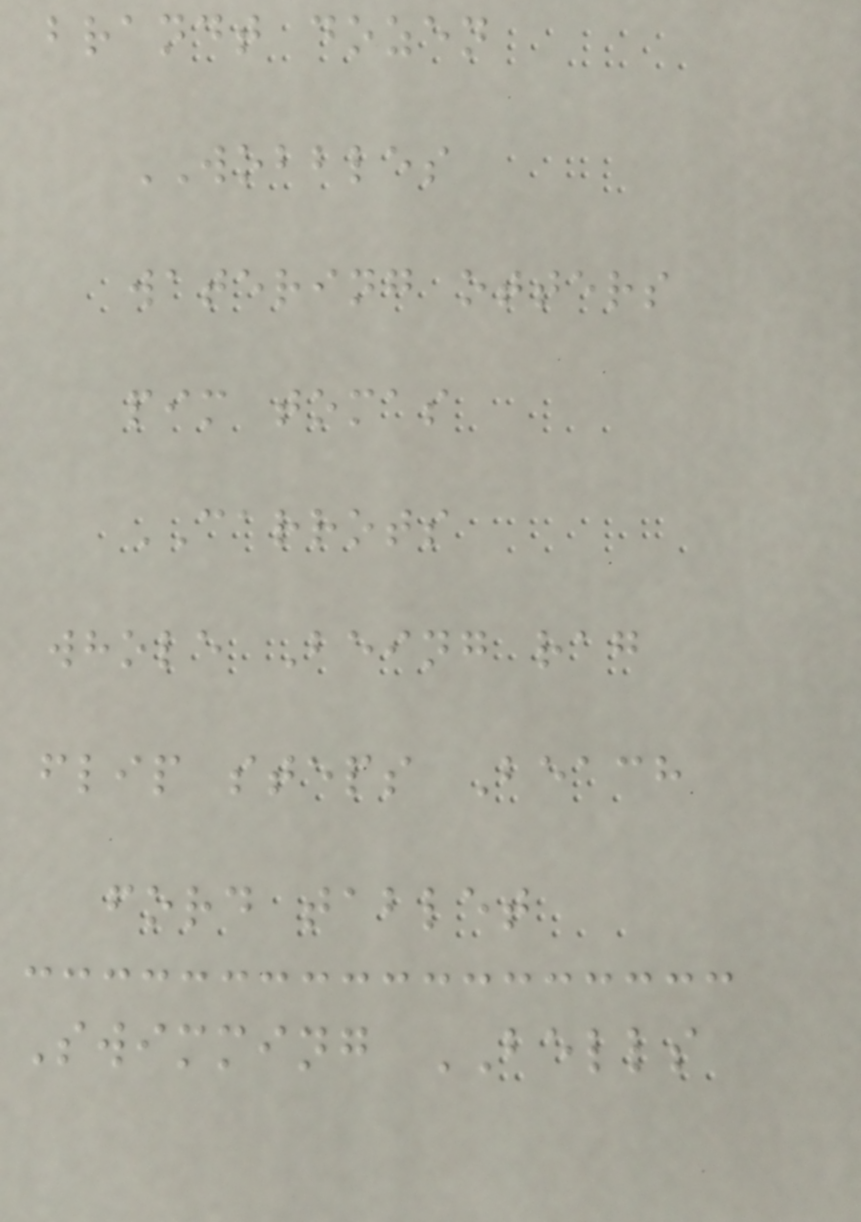brandt dozen
WOBBLES
watering otters
pim tomas
CARROTS
whole Being rag
flip steps Beach
ford tablet
Swimming BELLS
